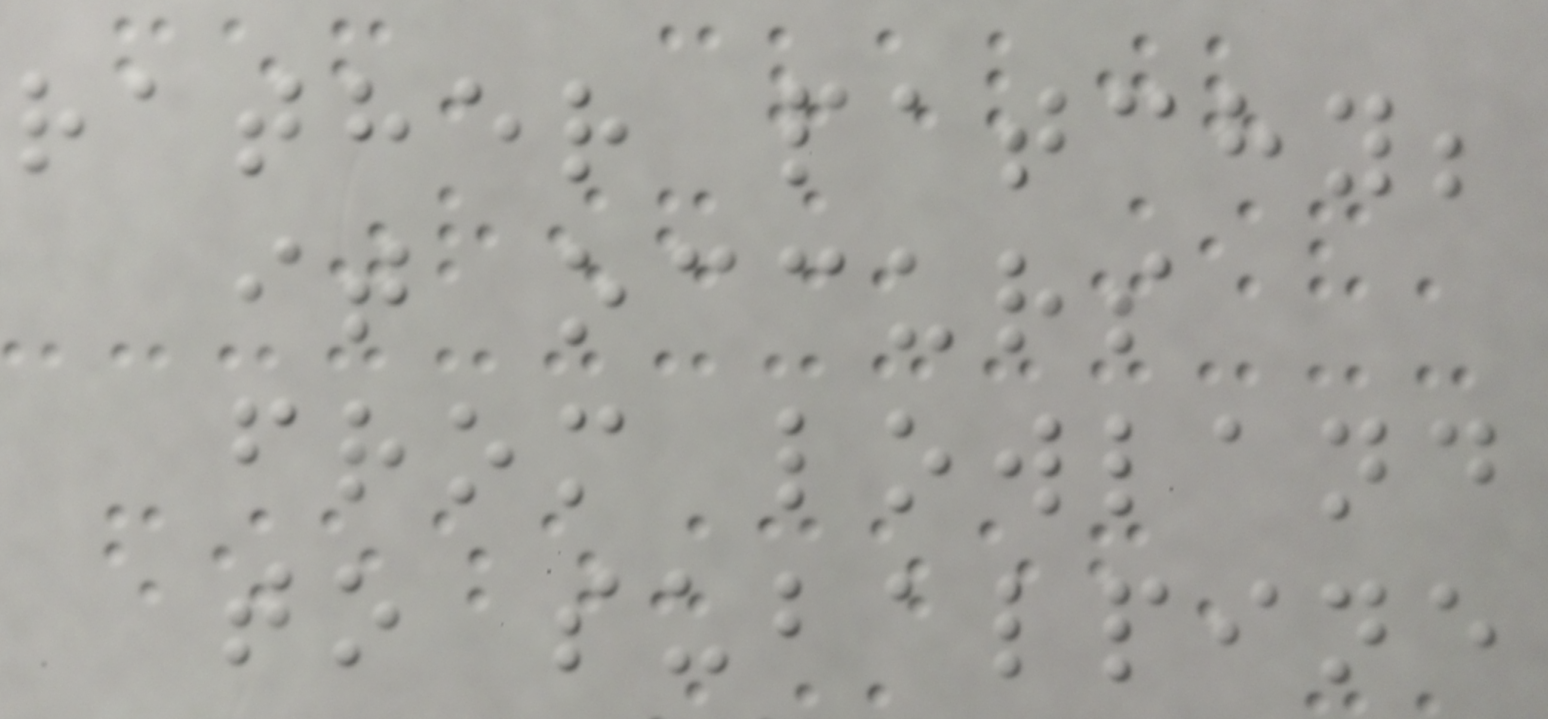rather patchy;
it occurs
from lowland
to subalpine
